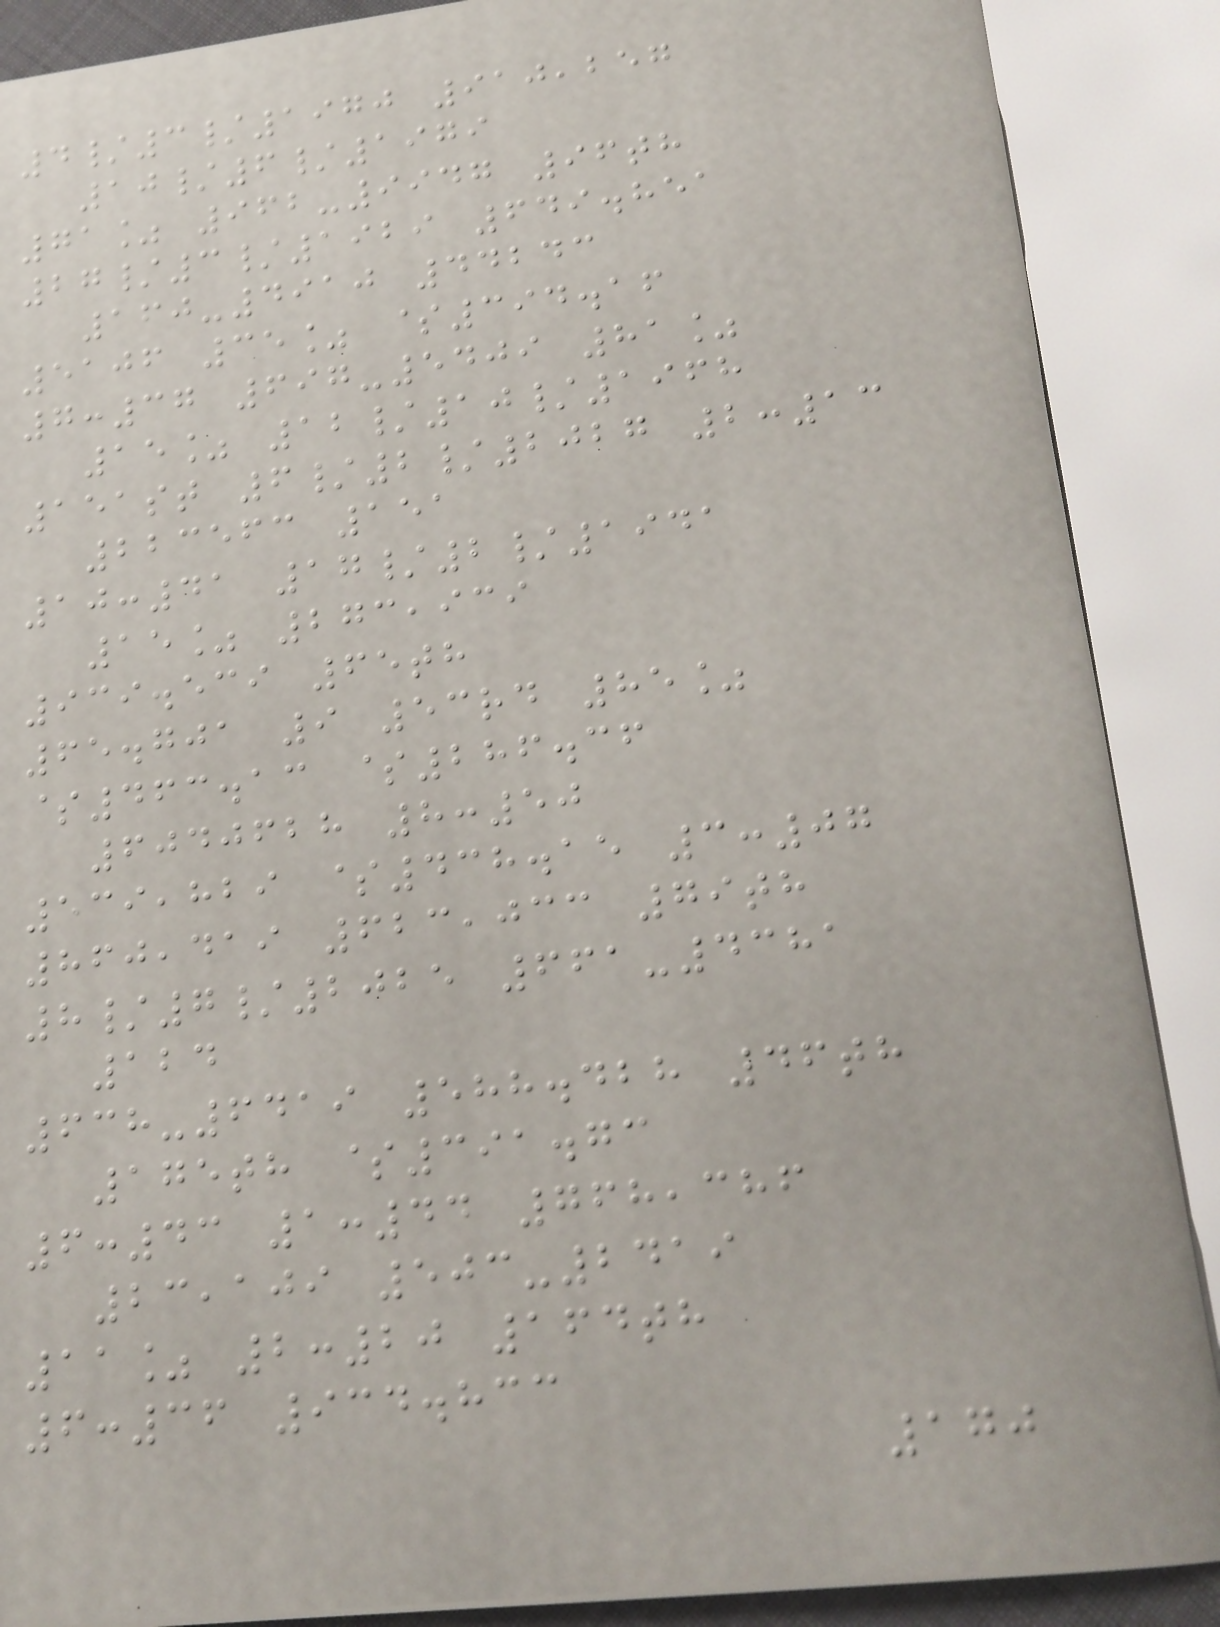4/3/1970 910,257
10/6/1979
71% 962-9947 96th
27/3/1929 649.851
160-4910 44243
5106 35% $394.16
7:37 697-5409 81%
15% 12/10/1968
151st 6/2/2027 2:13
223563 151
10:41 17/2/1941
15% 273,939
939.539 65th
65.701 9 53rd 85%
$463.13 $286.36
6040628 8:50
539,829 $438.15 3:07
860,419 623,033 79th
8/7/2025 661-4381
124
638-6419 588.428 46th
175th $391.73
6:43 1:44 768,386
23,109 503-2419
11% 2:20 164th
6:36 934.833
170
